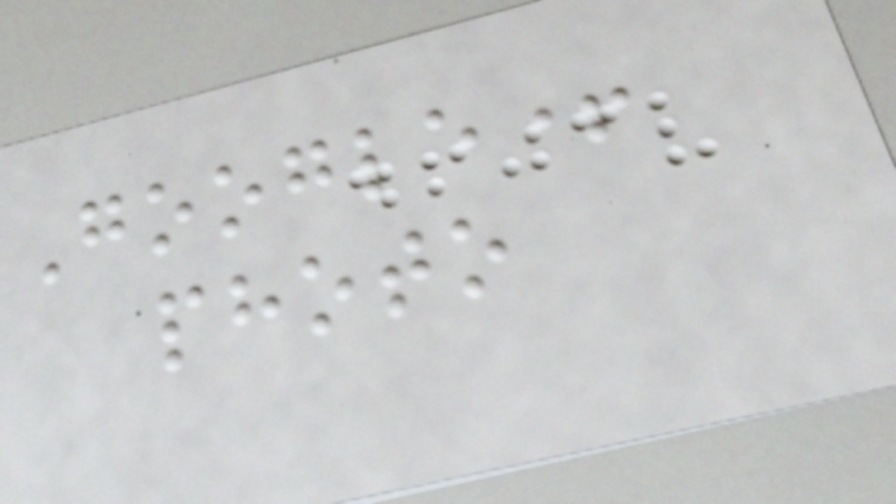Google+
photo
